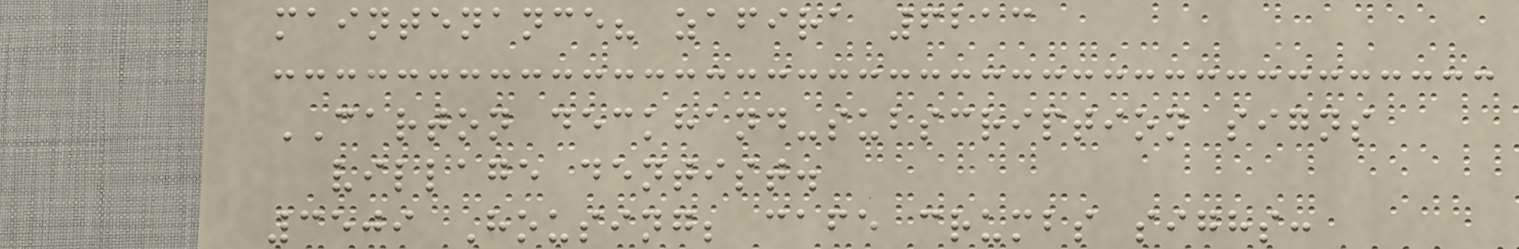maintenance? zafira 6213
CARTON deckhand-subscription signs
village dentist.
3509 Housing; cafe crumbs sighs:
